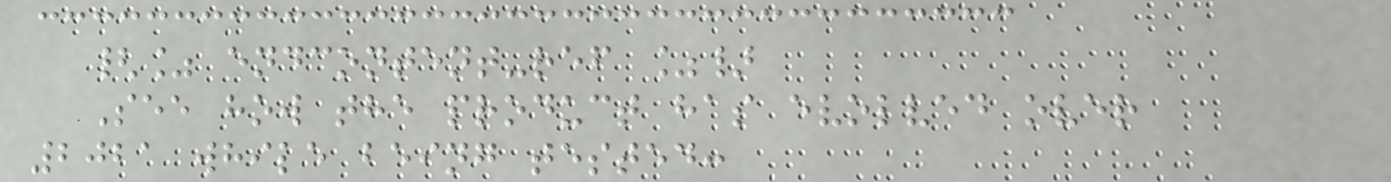{% endcontent-ref %}
See how the product has evolved over
2021 while being tested:
